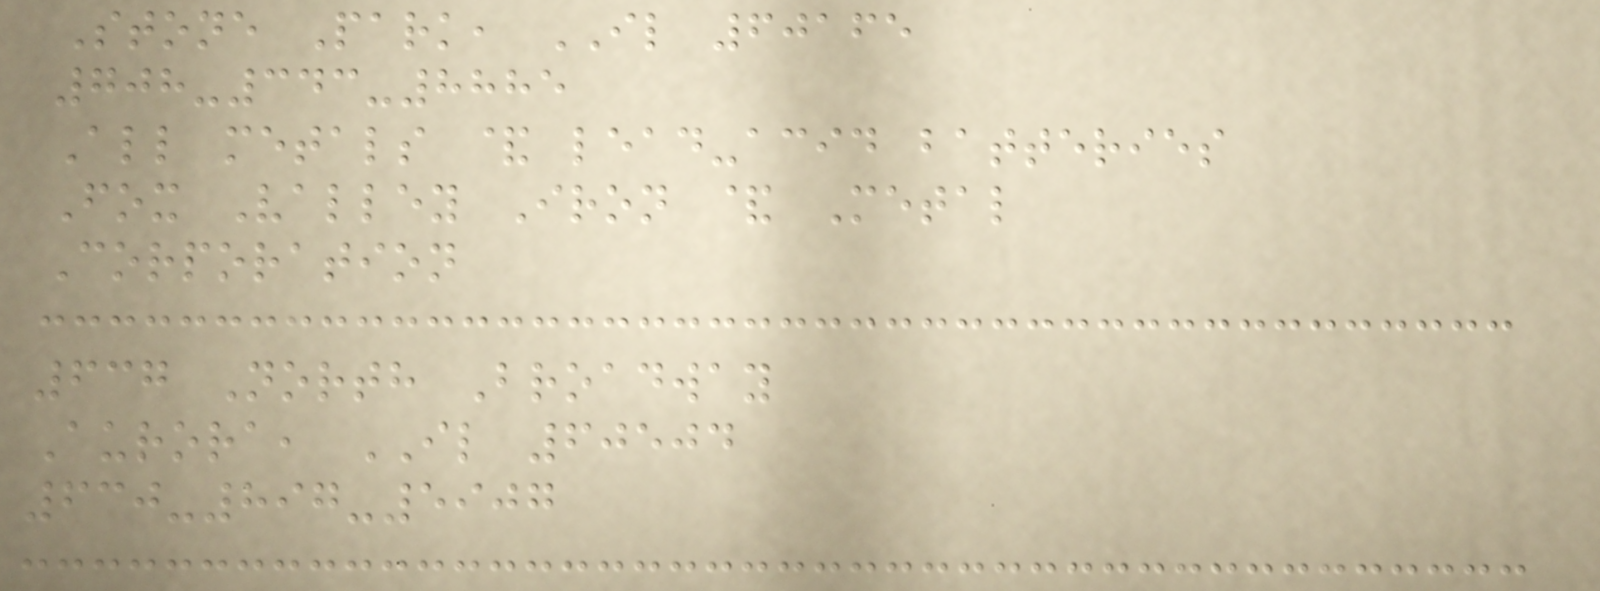Stone Park, IL 60165
708-343-8885
All metals & lead-acid batteries
Fox Valley Iron & Metal
Corporation
637 North Broadway
Aurora, IL 60504
630-897-5907
